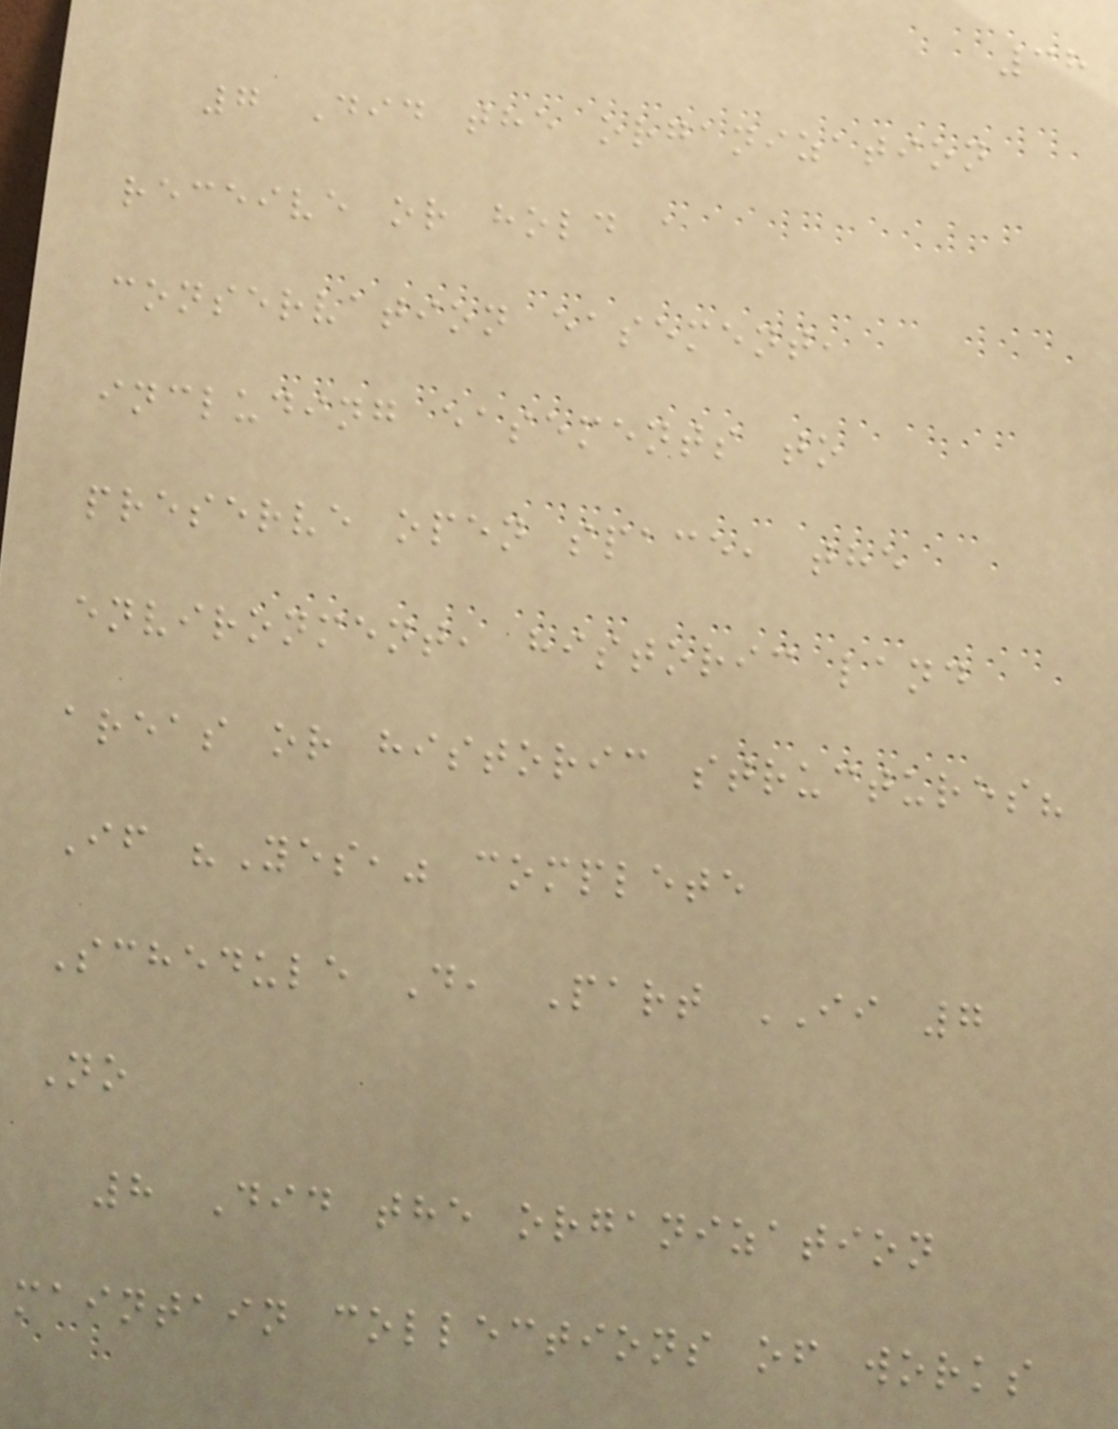38
7 Did the organization
receive or hold a
conservation easement,
including easements to
preserve open space, the
environment, historic land
areas or historic structures?
If "Yes," complete
Schedule D, Part II 7
No
8 Did the organization
maintain collections of works
